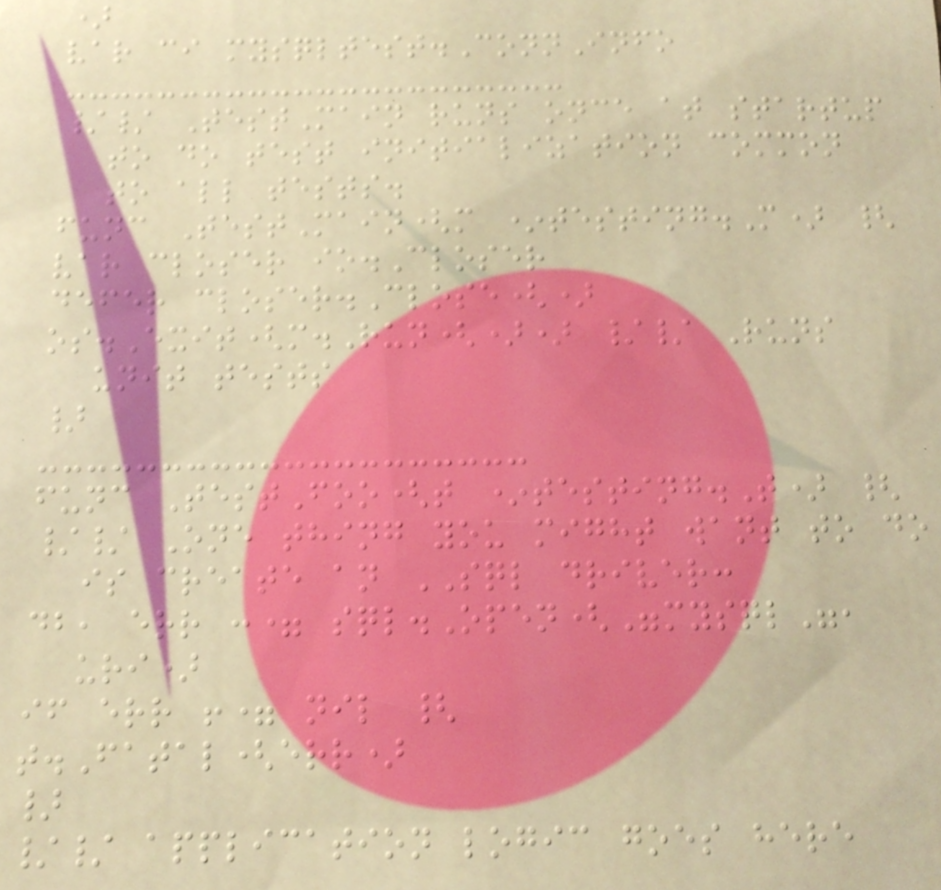)
var ci mysqltest.ConnInfo
// TestMain runs once at startup
to do test initialization common
to all tests.
func TestMain(m *testing.M) {
var closer io.Closer
defer closer.Close()
os.Exit(m.Run()) // Runs
unit tests
}
func TestFoo(t *testing.T) {
// One thing you might want to do
is create an SQL driver:
db, err := sql.Open("mysql",
uri)
if err != nil {
t.Fatal(err)
}
// application logic goes here
